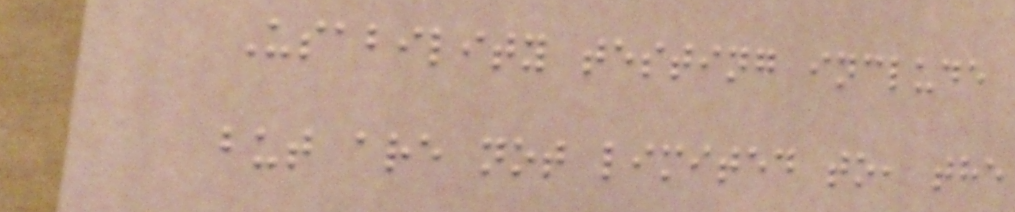Usability testing include
but are not limited to, the
